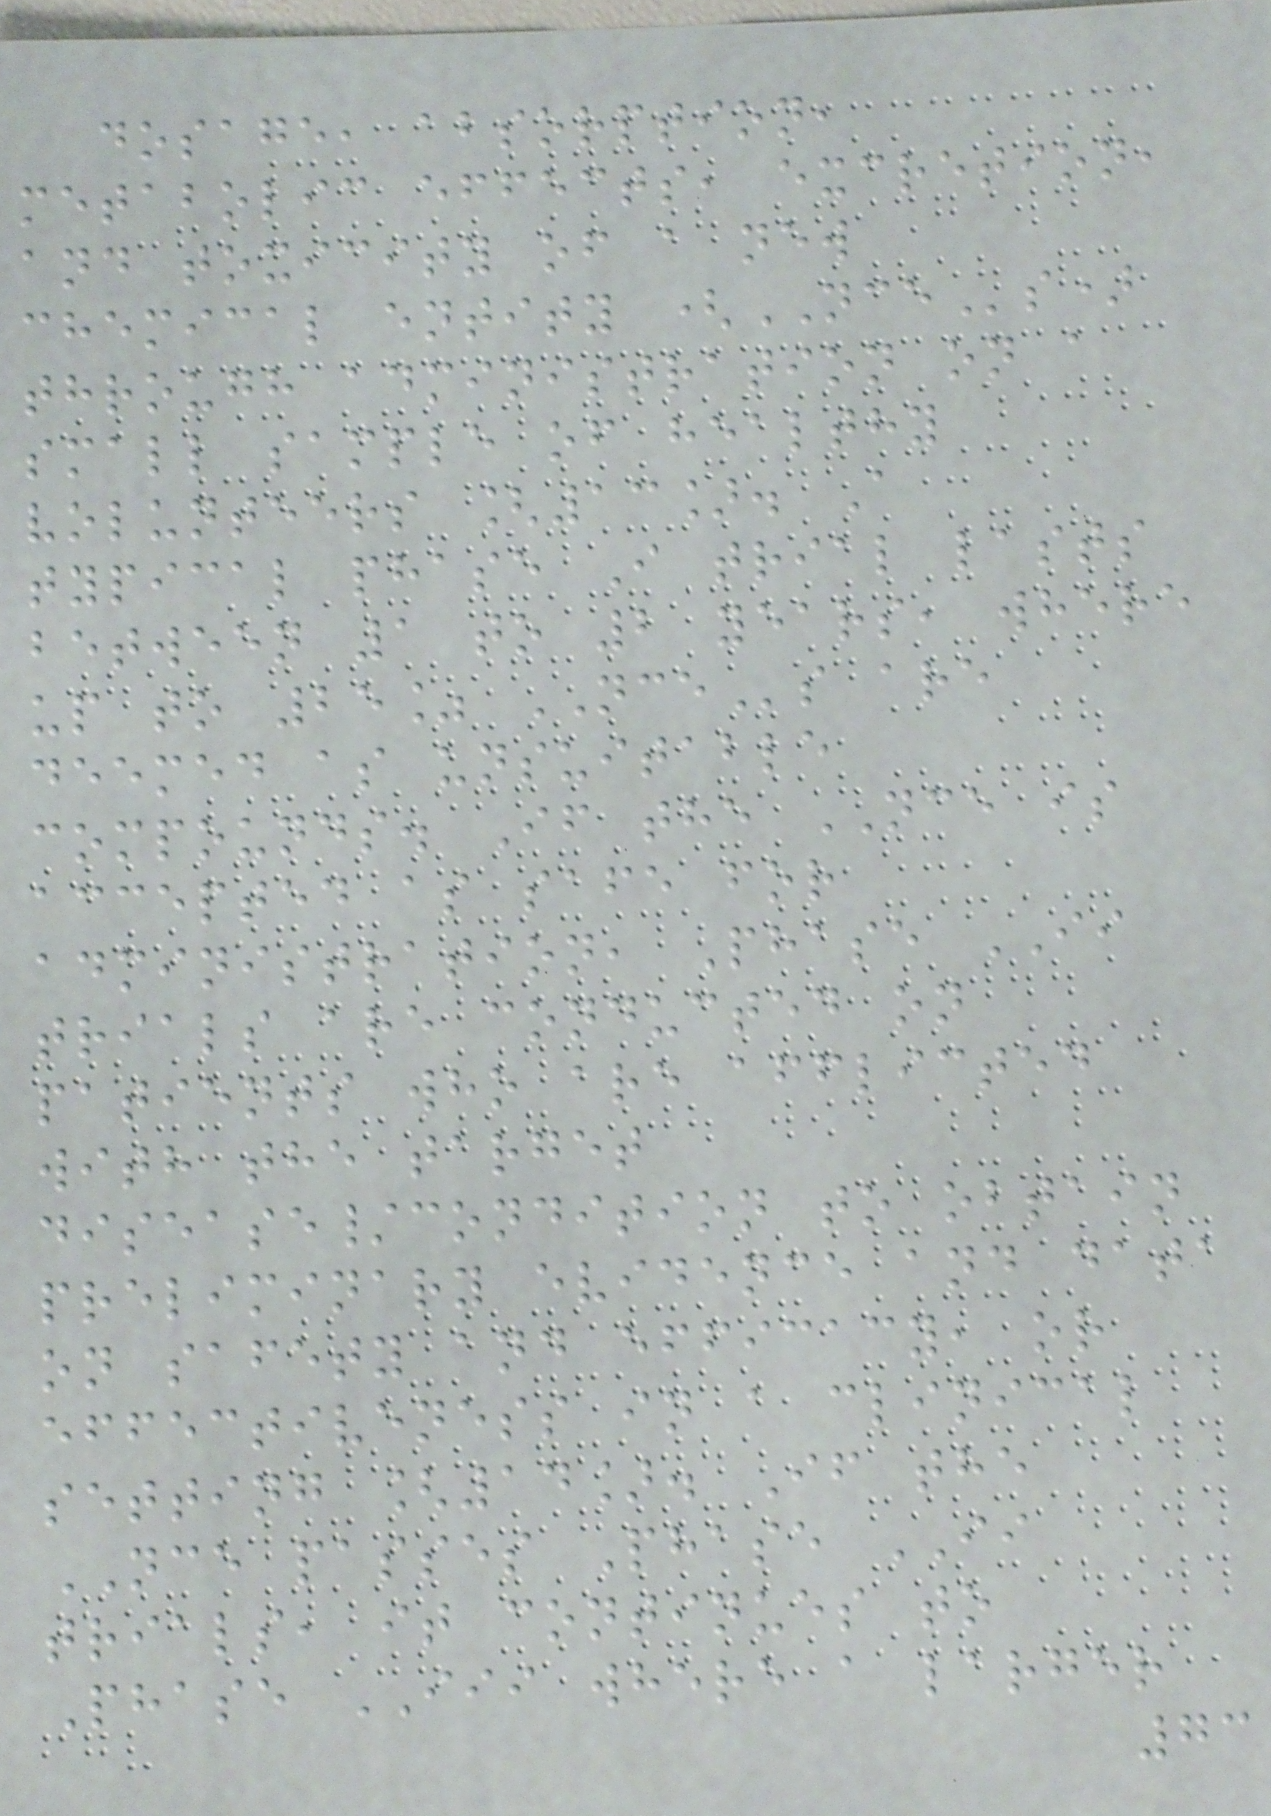dosage, absorption,
metabolic effects, excretion,
and toxicity of a new
chemical entity (NCEs)
through administration on a
small sample of healthy
volunteers [13]. A
typical phase I trial lasts
between 1 to 2 years, where
up to 25% NCEs are
deemed as unsuitable
compounds. If the NCE is
accepted as safe for
administration, Phase II
trials are conducted on
patients who are afflicted
with the target
disease/condition to obtain
preliminary evidence and data
on safety and efficacy, or
effectiveness in a clinical
setting [14]. If the
NCE passes Phase II
trials, it continues to
Phase III where a larger
73
